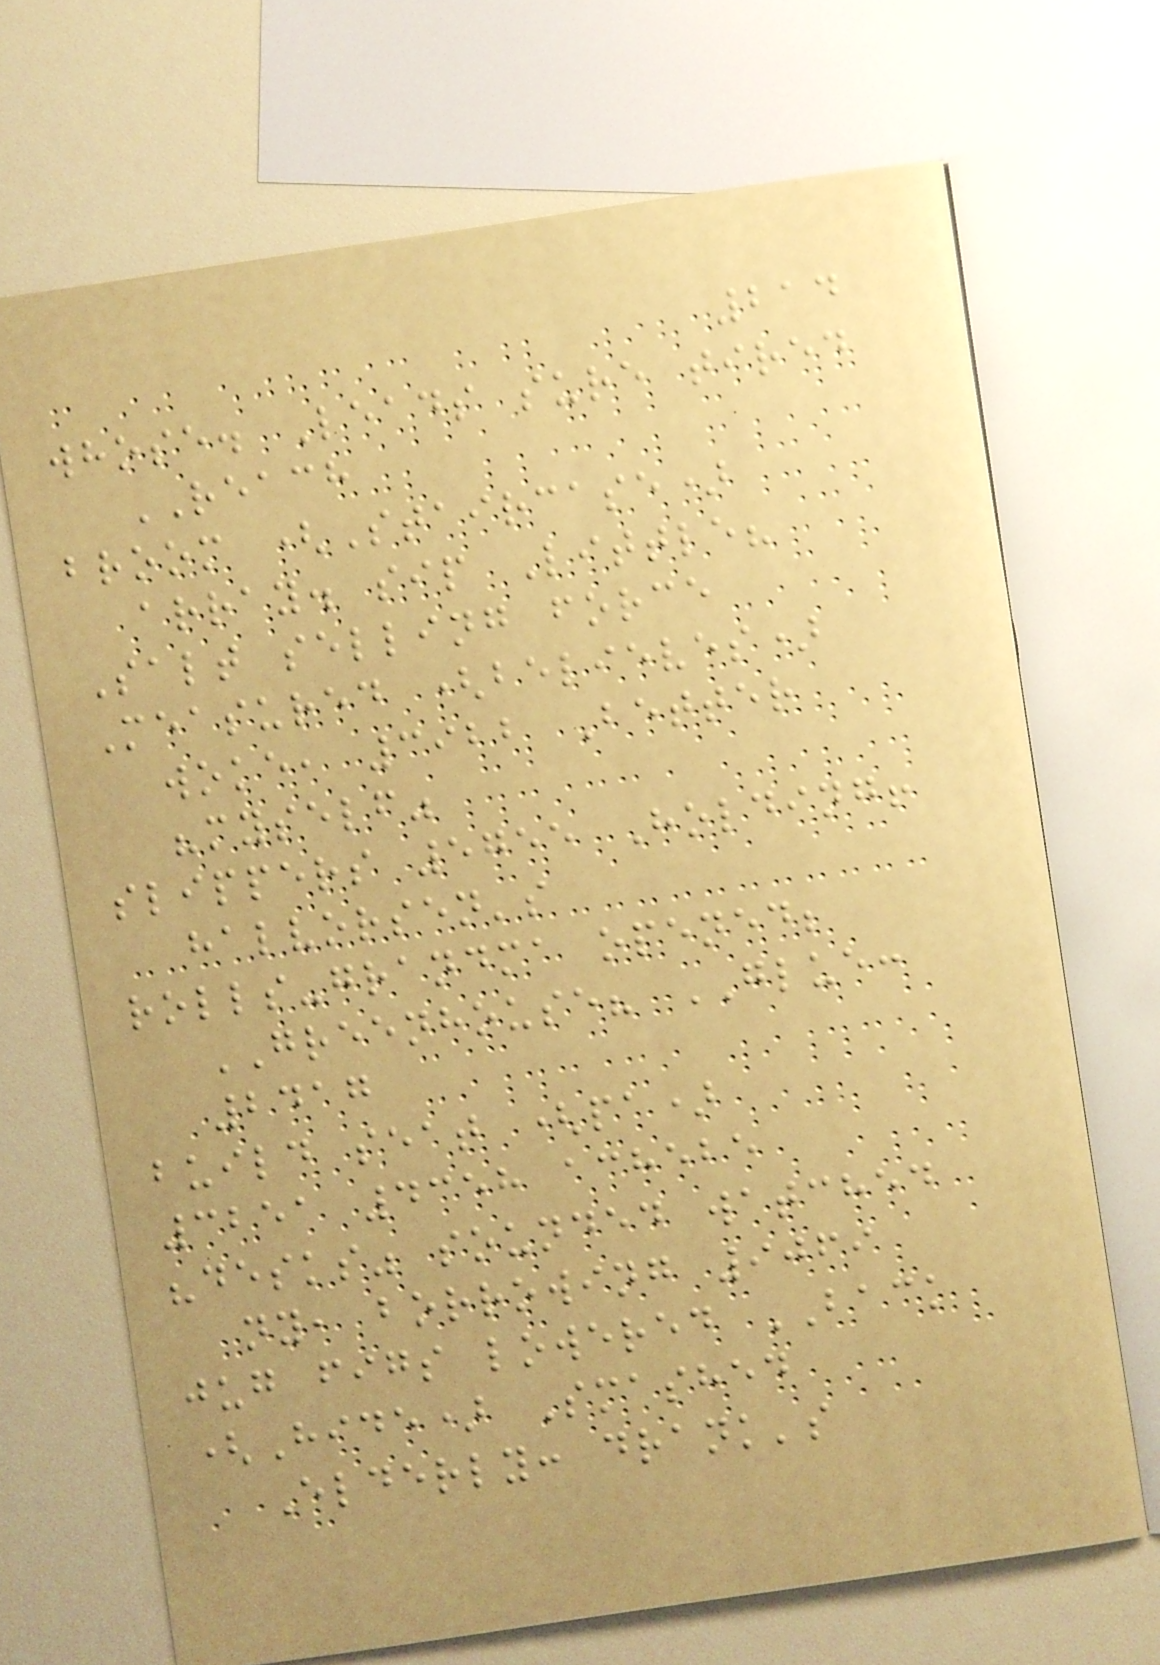214
whose. Leads sure tired
REACH
broom (Staircase)
array. sip Little?
Salt selling force
Measured (believes)
woke, 3922 Better
"myself"
slippers 5755 Holding!
halvorsen's
rolls-grandma opened;
GREENHOUSE? GLUE:
2417
build seat (pa)
3251 4358 achebe
"desks" sounded watched
ny, borrowing 9069
jug figs lowered BACK
(Hide) Smashed
Elderly: drank's
